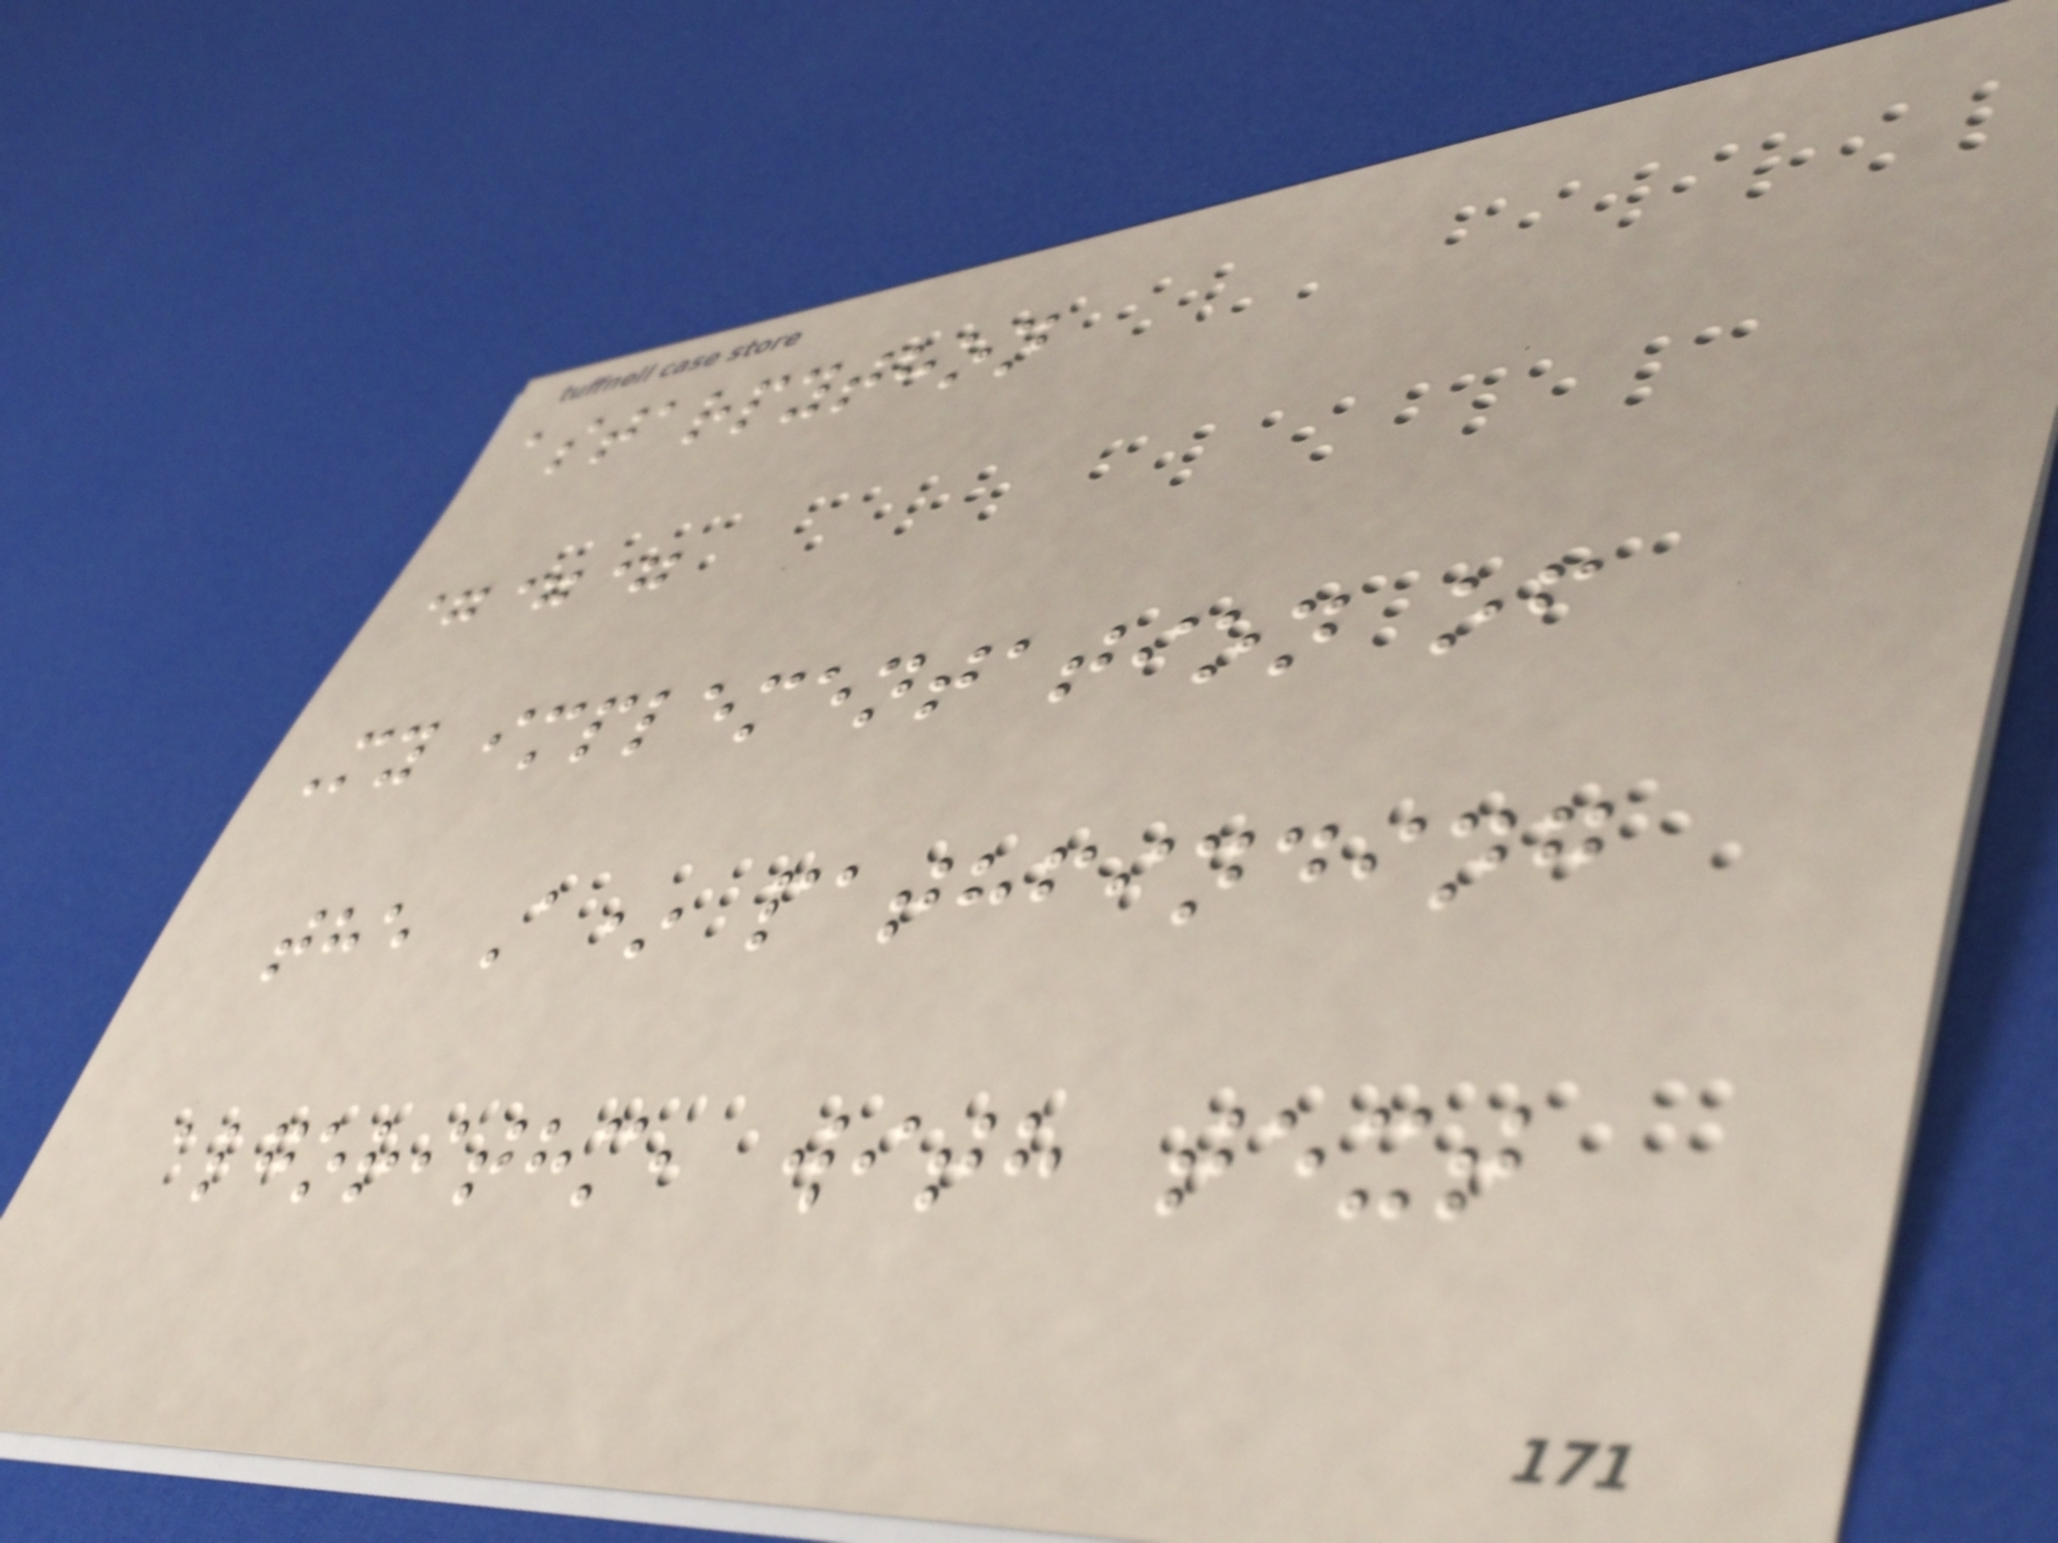astarpython
===
My implementation of
the A* pathfinding
algorithm, with text
